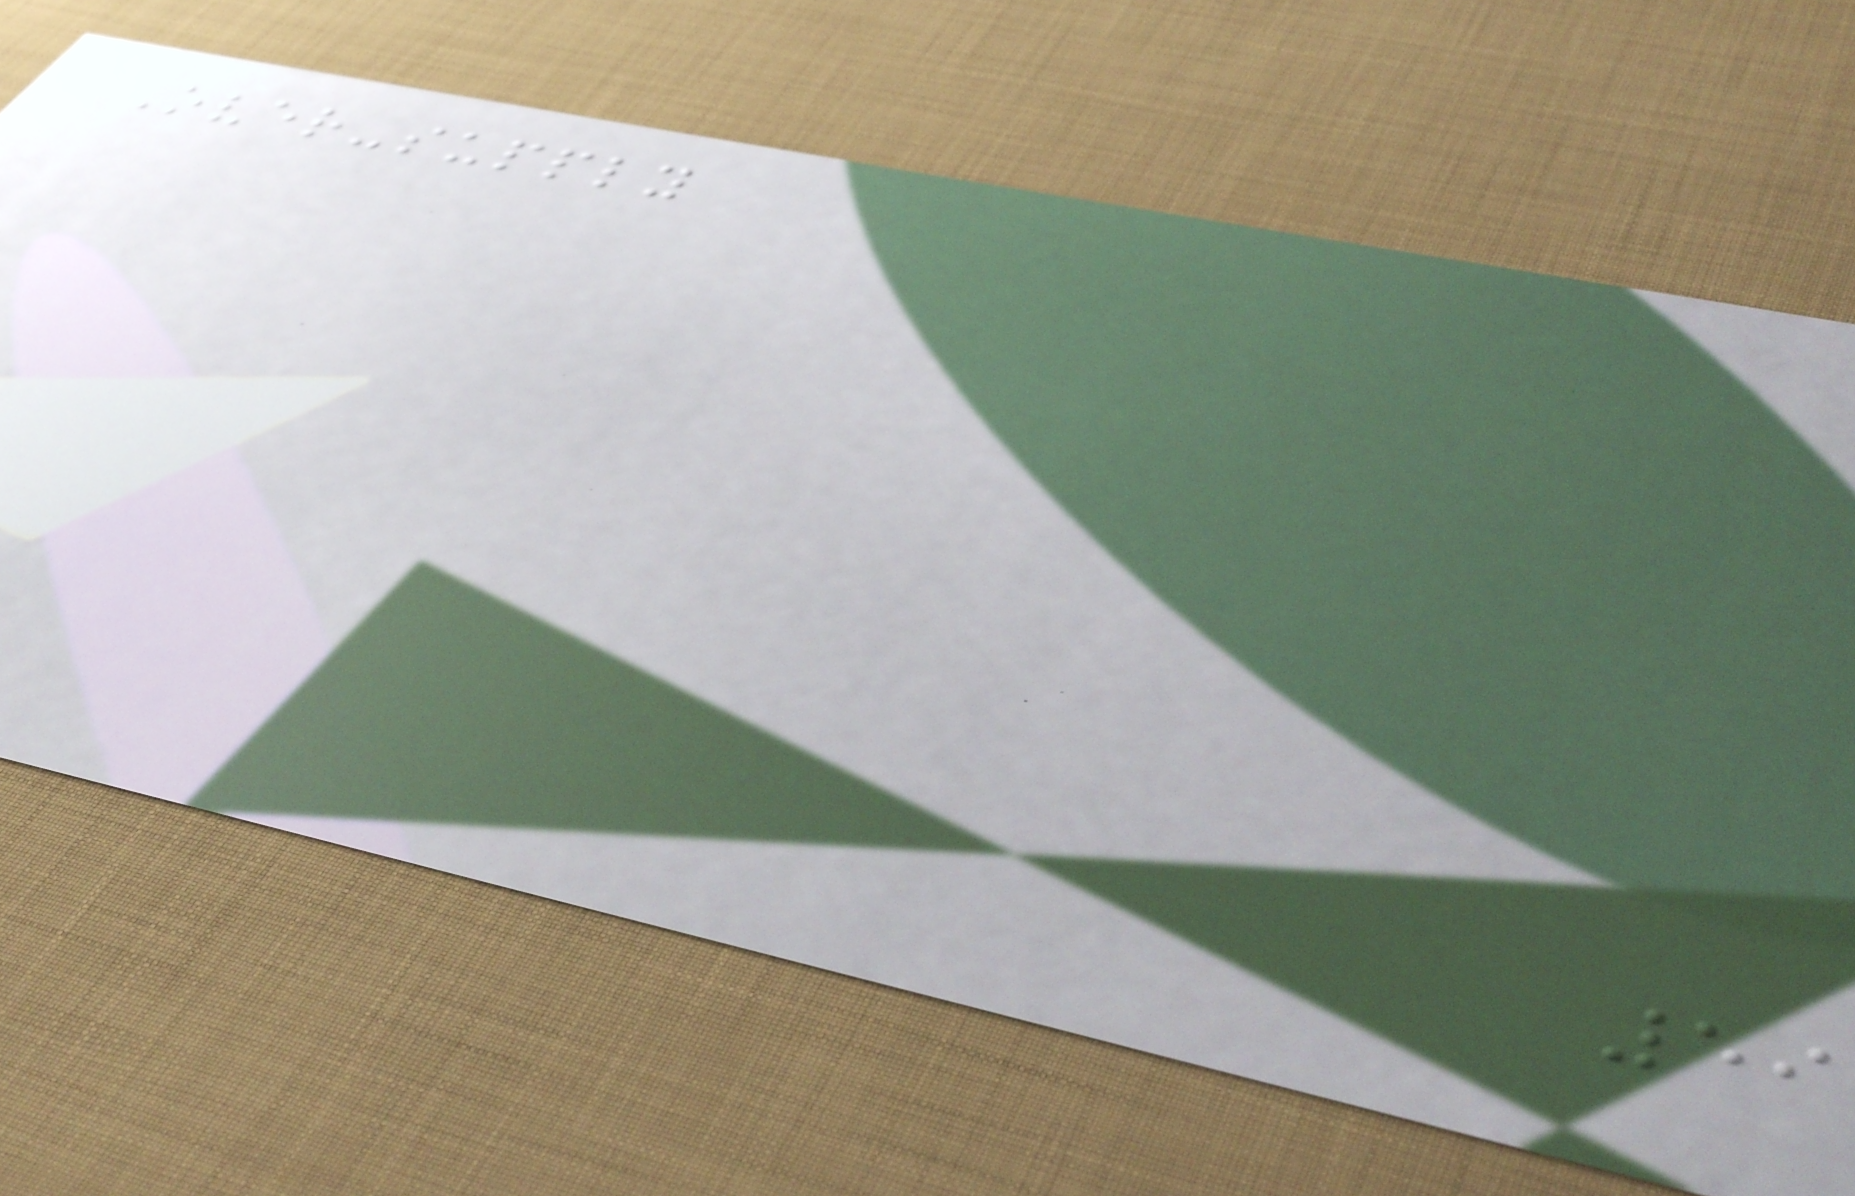Over-supply
59
